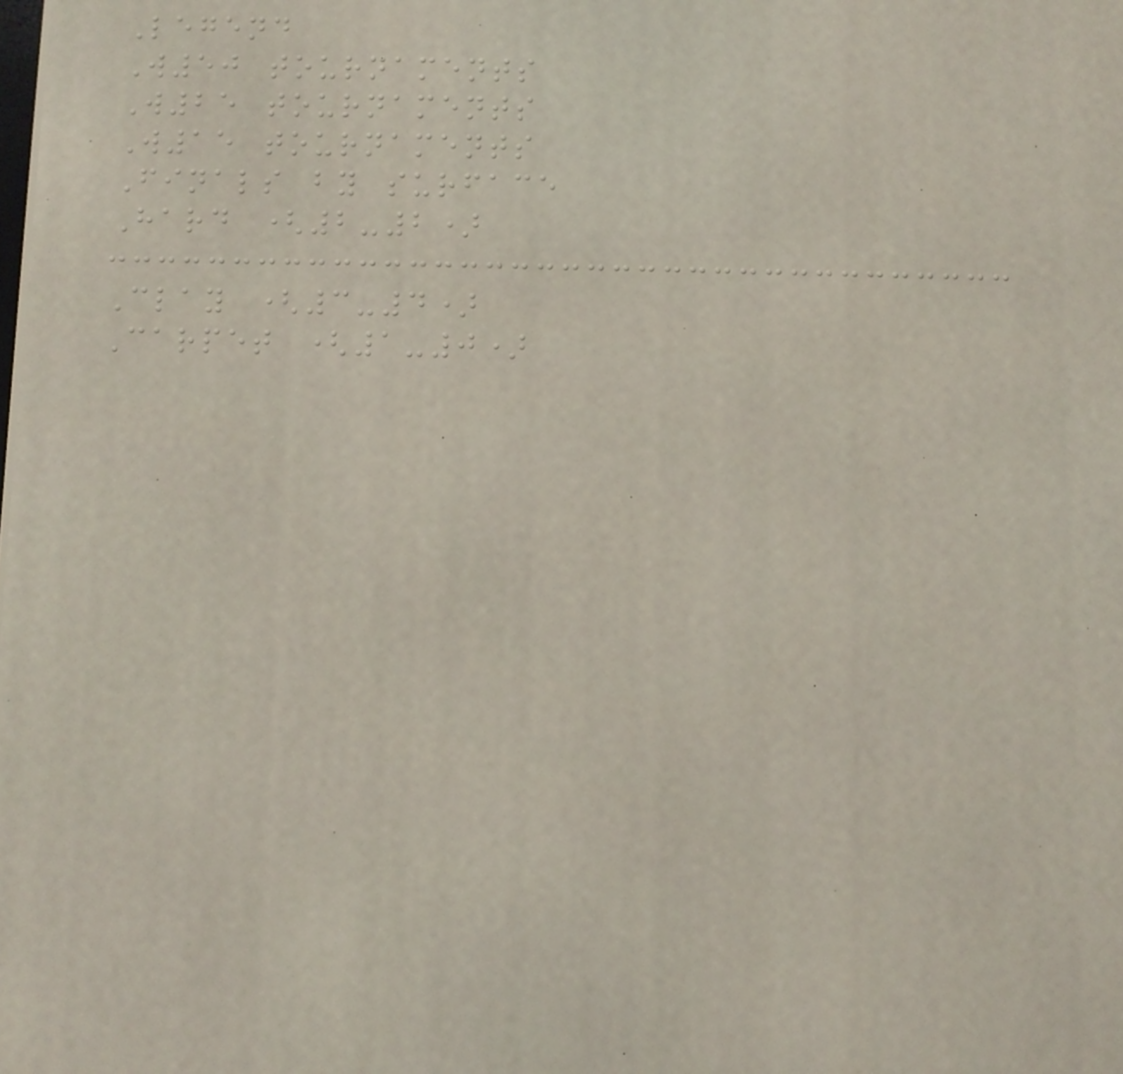Legend
W50 tournaments
W25 tournaments
W15 tournaments
Finals by surface
Hard (2-2)
Clay (3-4)
Carpet (1-0)
